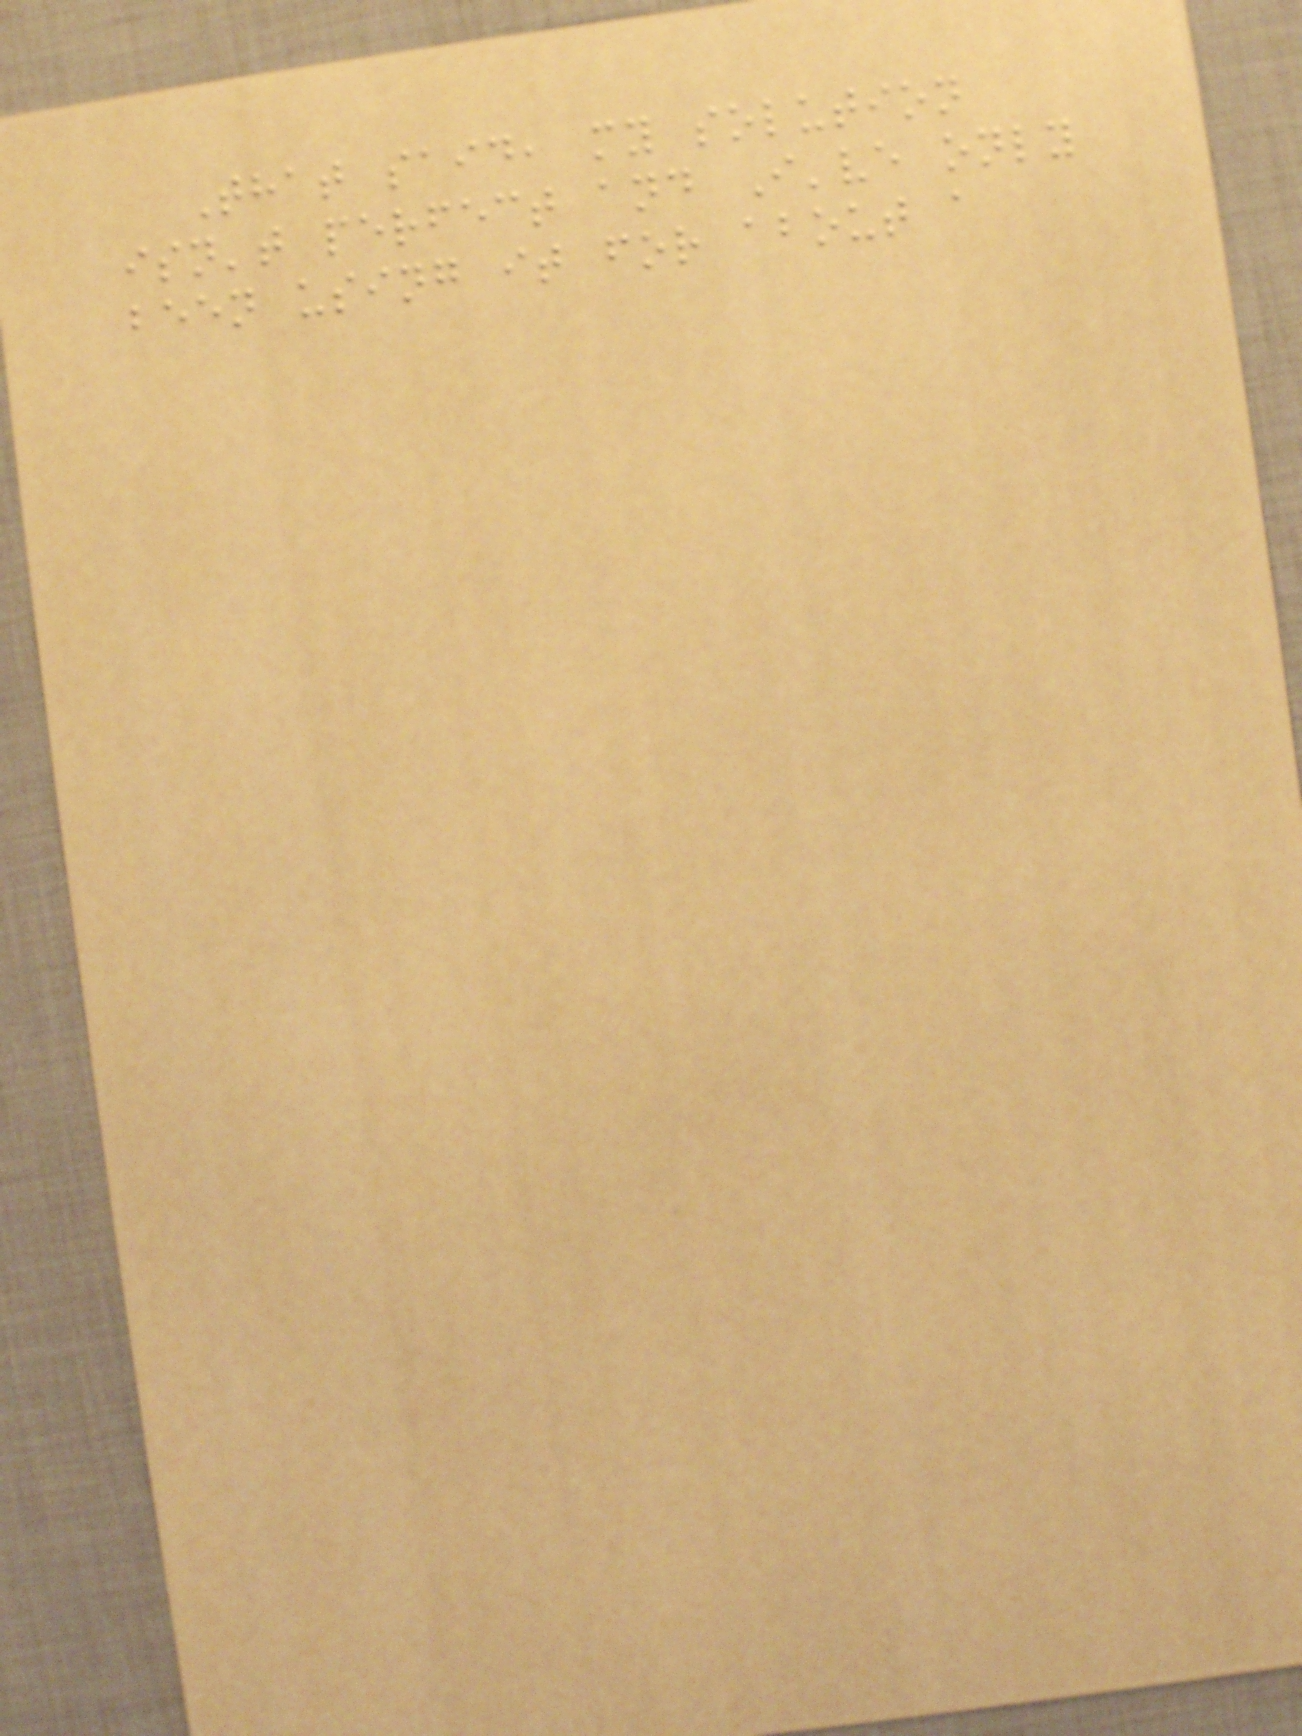That said, my solution
isn't perfect and I've only
been using it for about a
